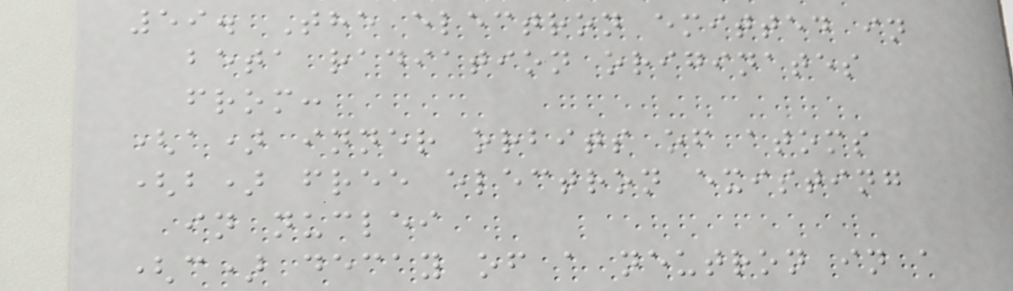59. The electron emitted in
beta radiation originates
from:
(a) inner orbits of atoms
(b) free electron existing
in nuclei
(c) decay of a neutron in a
